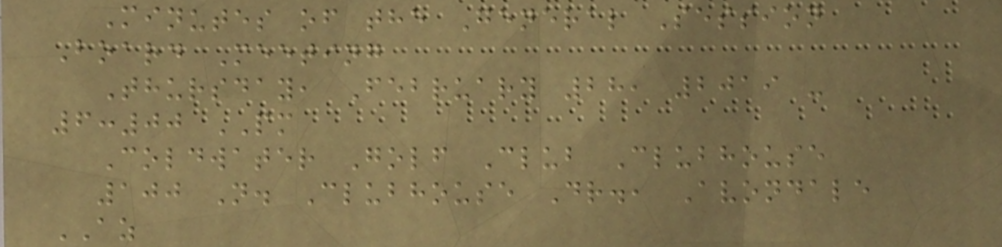Minutes of the General Session
Board Meeting
Thursday, February 28, 2019 -
6:00 PM
Coldwater Golf Club Clubhouse
100 N. Clubhouse Dr., Avondale
AZ
